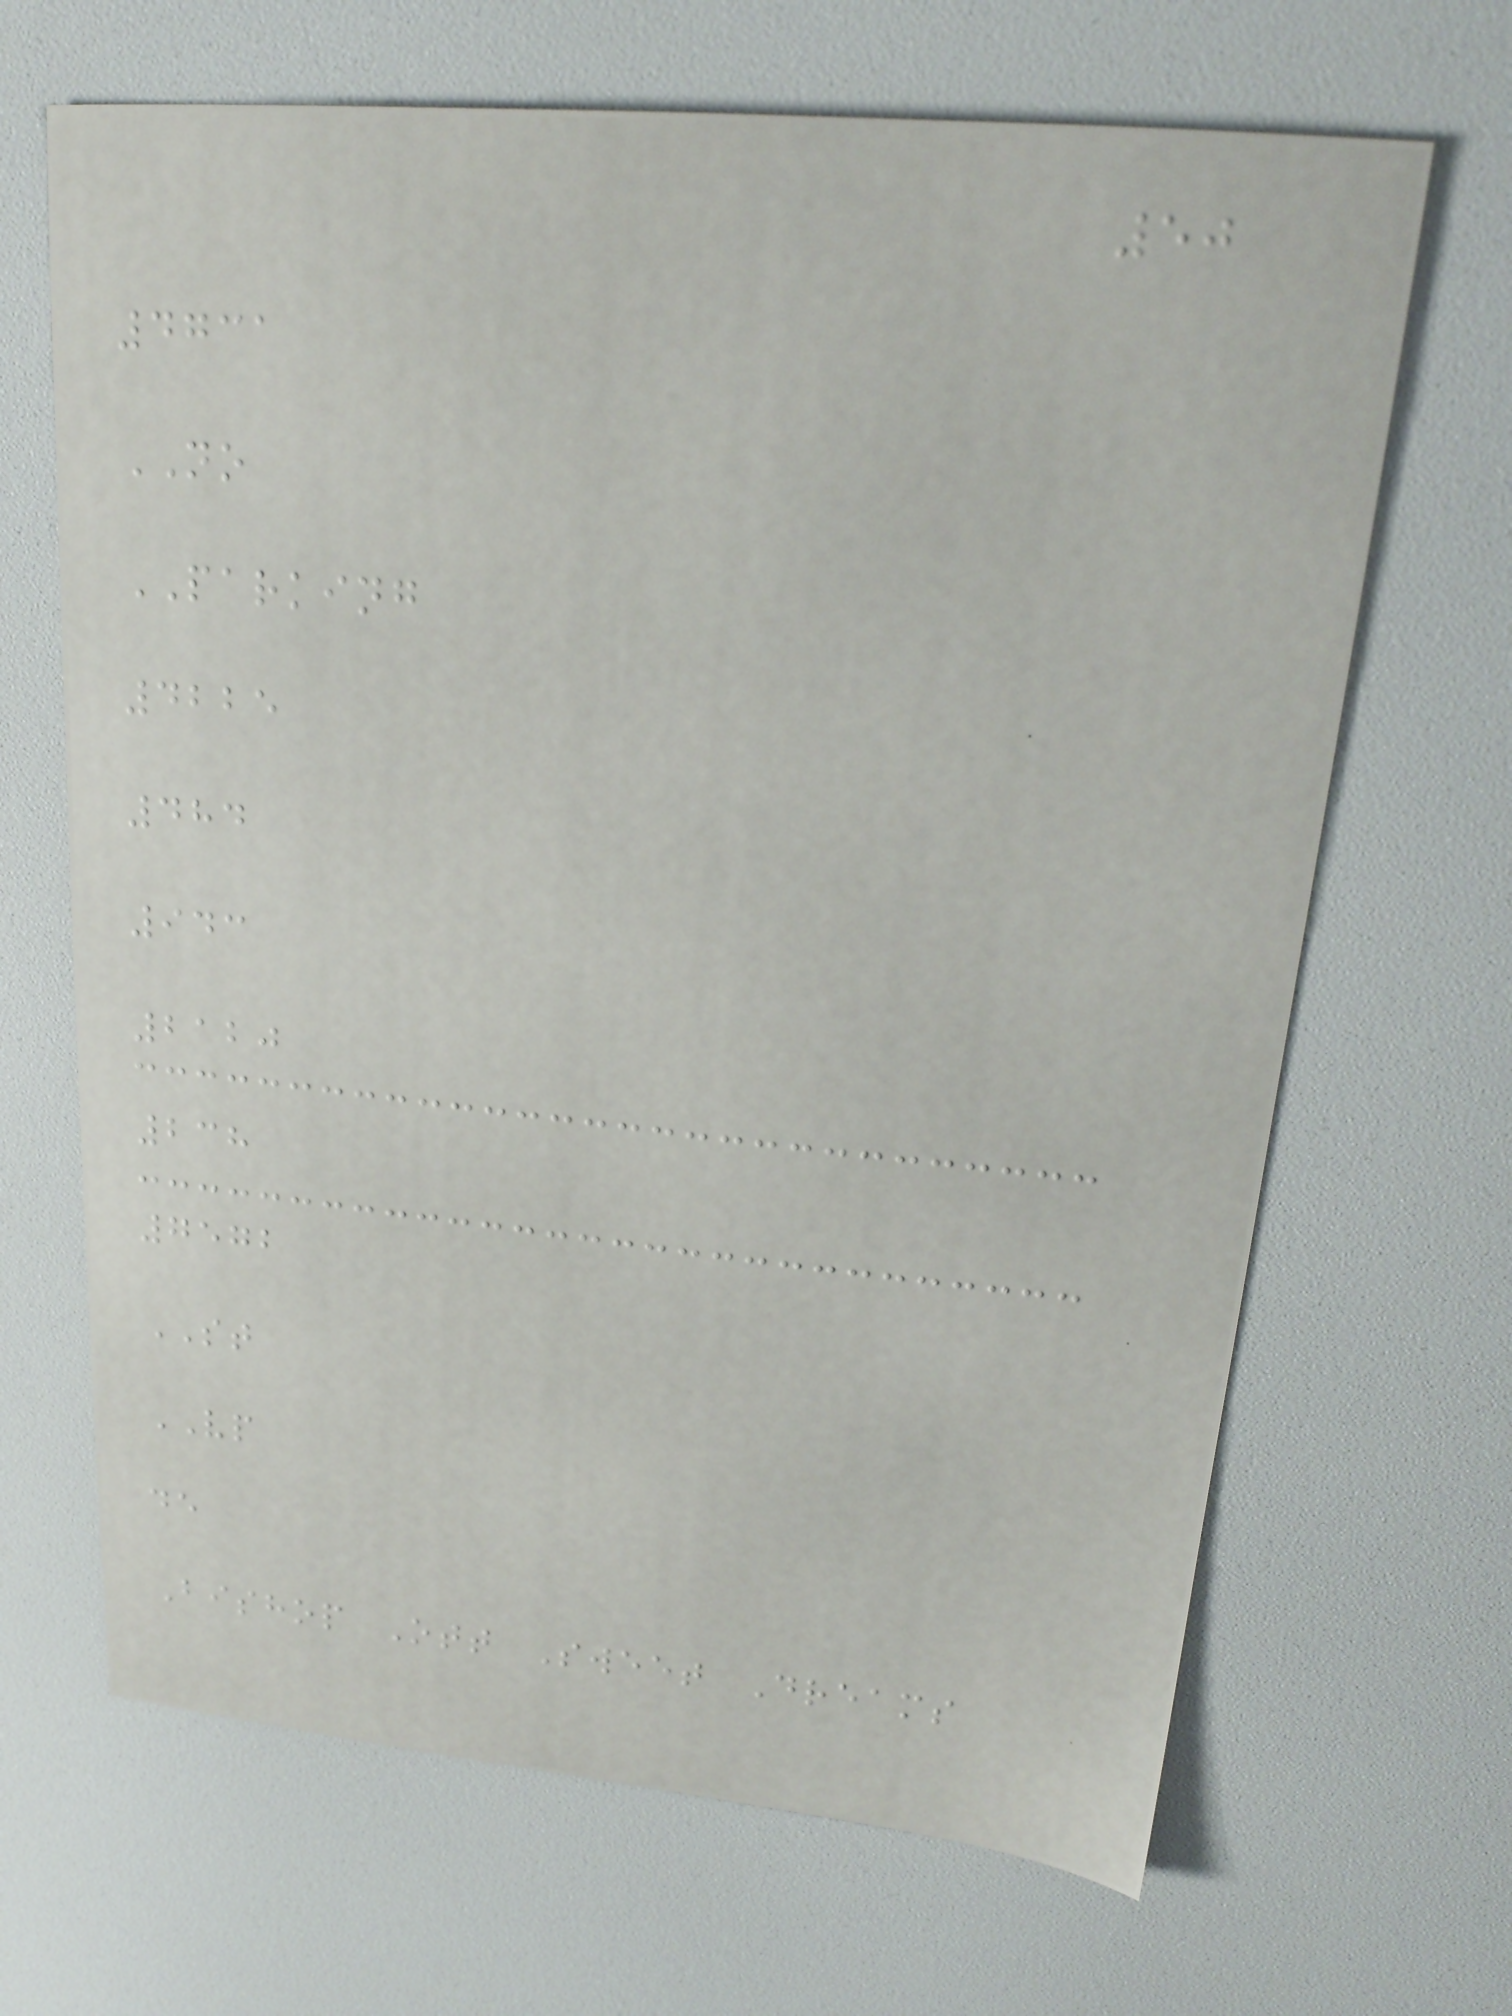50
4731
NO
PARKING
4225
484
943
2120
238
7572
ST
VP
de
Bishop Ott Sweet Dreams
